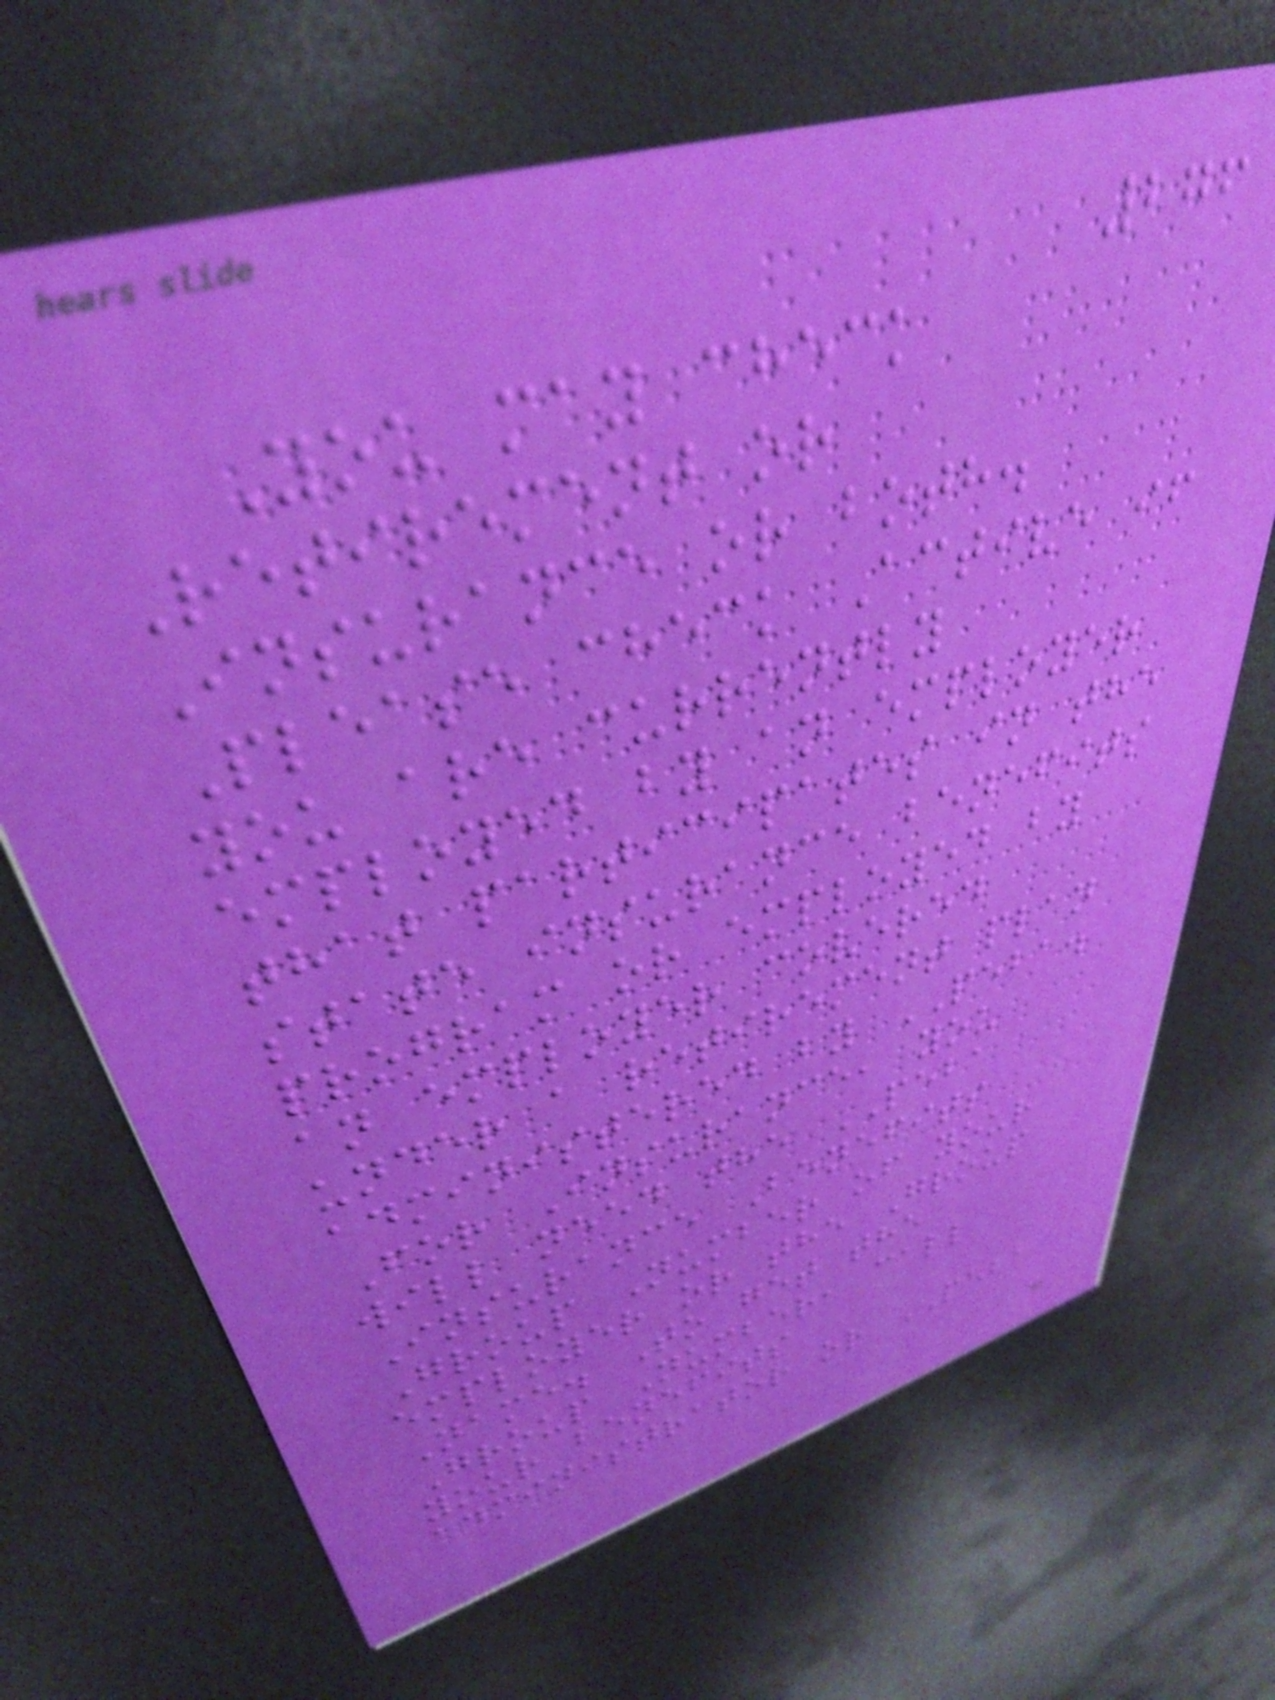276
You may check
Retirement or
Insurance or both.
Please check Active if
you are currently
employed by an employer
that participates in the
state insurance benefits
program or employed by
an employer covered
under a retirement plan
administered by PEBA.
For Insurance, you
will need the PEBA
Insurance Benefits
Group Number of your
employer or the Group
Name. To get the
Group Number, call
your benefits
administrator or PEBA
